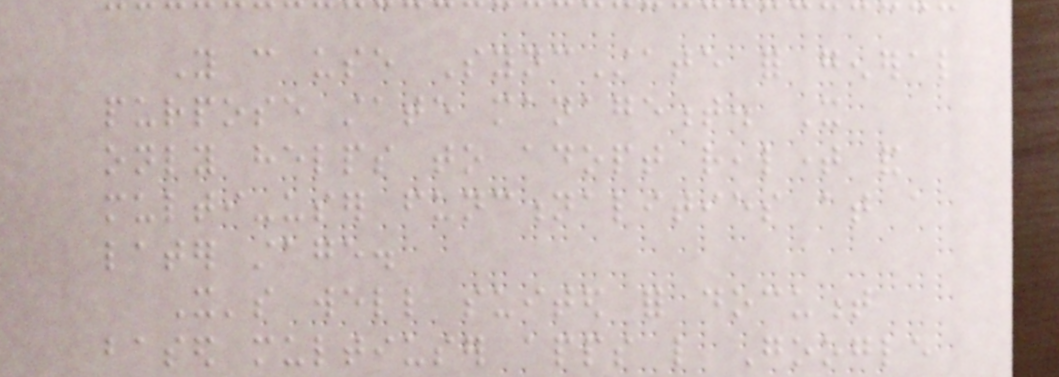You can use SyncState for general
purpose state management. It
only helps to adopt realtime and
multi-user functionalities at a
later stage.
It's well suited for document
based multiuser apps like Google
